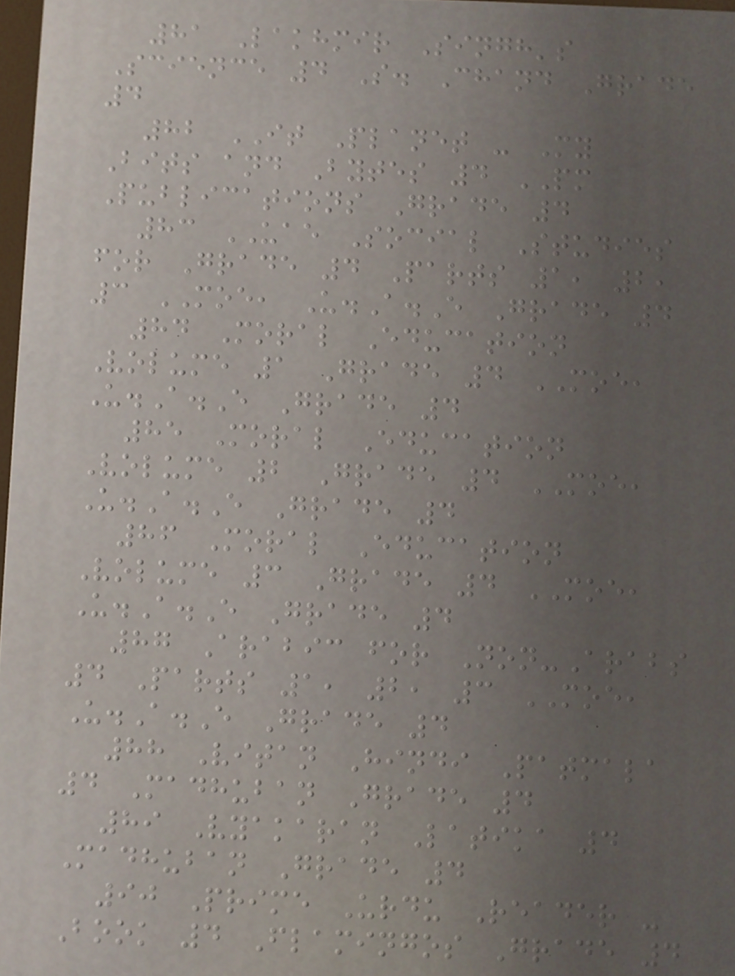81 Lakhmir Singh's
Science 4 S. Chand Grade
4
82 IT Planet - My
Bits and Bytes 4 PM
Publications Grade 4
83 UAE Social Studies
for Grade 4 Parts 1, 2,
3 MOE, U.A.E Grade 4
84 Moral Education
Volume 1 Grade 4 MOE,
U.A.E Grade 4
85 Moral Education
Volume 2 Grade 4 MOE,
U.A.E Grade 4
86 Moral Education
Volume 3 Grade 4 MOE,
U.A.E Grade 4
87 Arabic for Non-Arabs
4 Parts 1, 2, 3 MOE,
U.A.E Grade 4
88 Vitan Hindi Patmala
4 Madhuban Grade 4
89 Vyakaran Latika 4
Madhuban Grade 4
90 Prime Urdu Reader -
Book 4 Flamingos Grade 4
